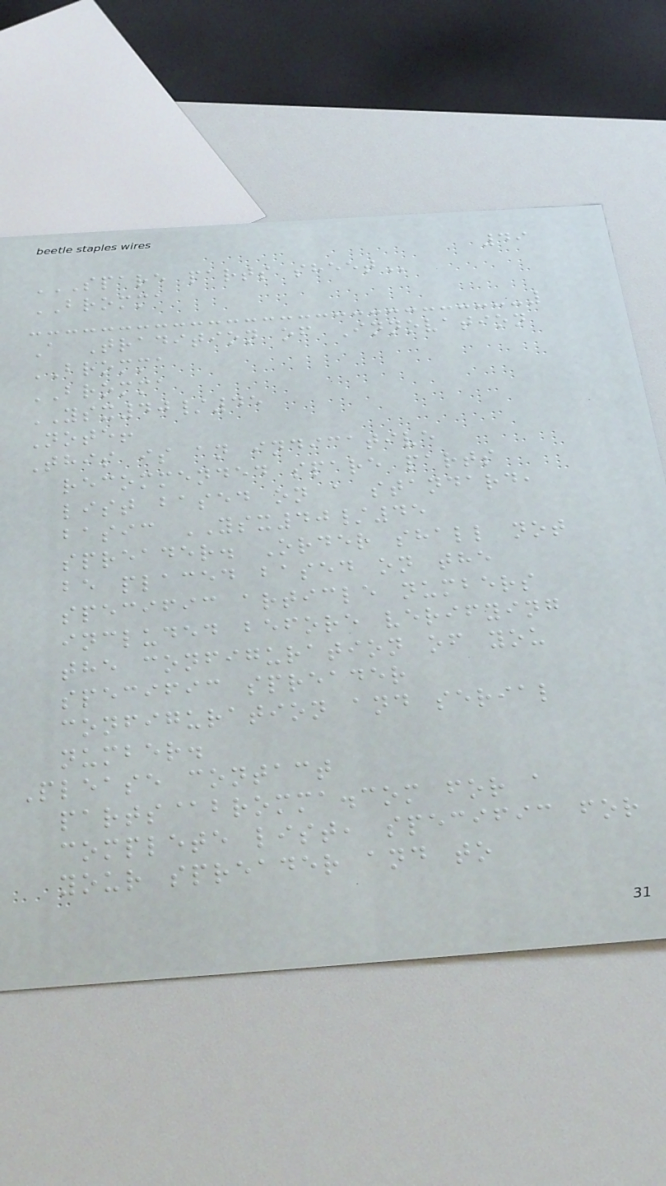49
SPARE PARTS SHEET
BROMMA
A Tradition of Innovation
BROMMA
BROMMA
YSX40/45
Note!
This is an indicative
recommended spare parts
list based on a standard,
basic YSX40/45
spreader. Order shall not
be placed based on the
specific article numbers
included before verifying
the configuration of you
specific spreader
configuration and serial
number.
Please contact
parts@bromma.com for a
complete list, specific for
your spreader and to
